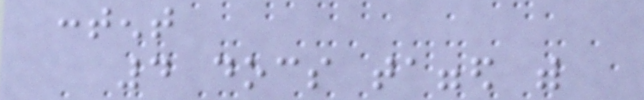content
4 docs tagged with
